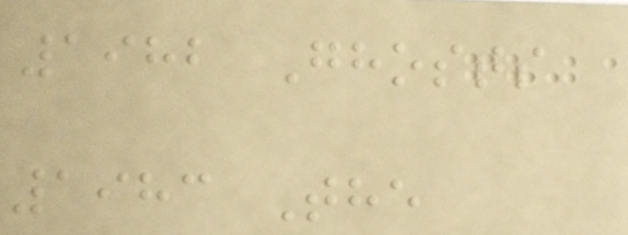1982 Ghosts
1983 The
